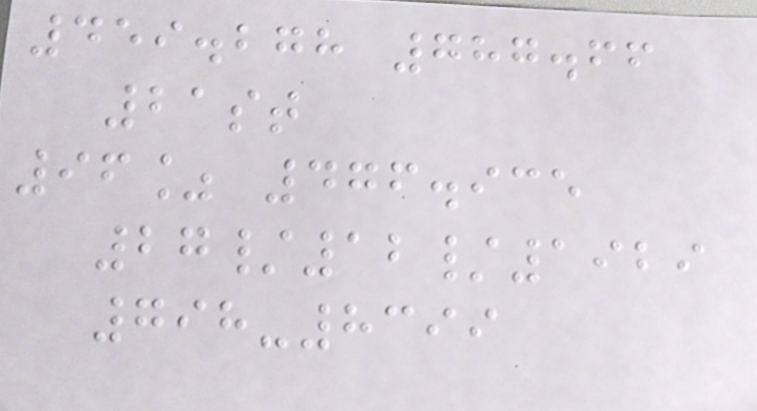459.278 787.66
21st
96% 476.935
27/12/1929
798-8399
